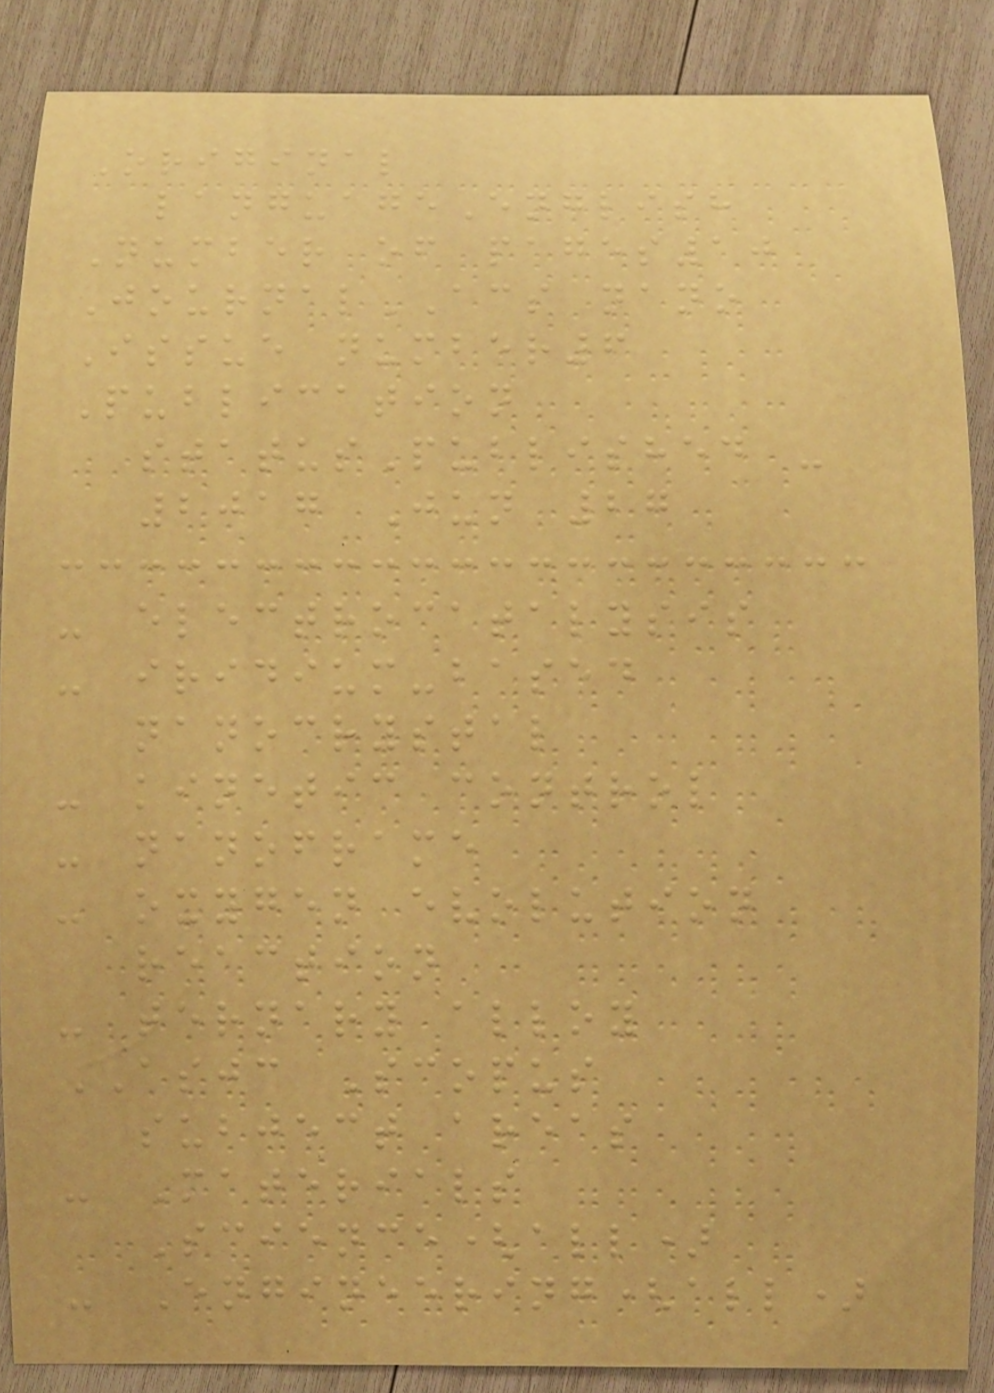Original
languageEnglish
Number of pages10
JournalACS nano
Issue number6
Publication
statusPublished -
2017 Jun 27
- electrocatalysis
- iridium-based
nanocrystal
- kinetic control
- nanoframe
- oxygen evolution
reaction
- ternary alloy
ASJC Scopus
subject areas
- Materials
Science(all)
- Engineering(all)
